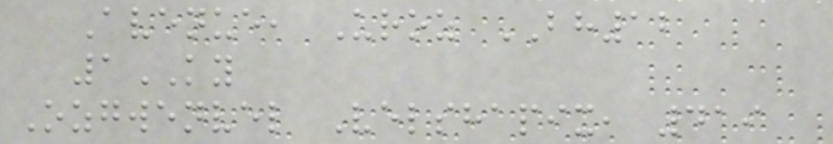Avenue, Uroz BH12
1KY
Ozgwenvel Velshapix, 419
